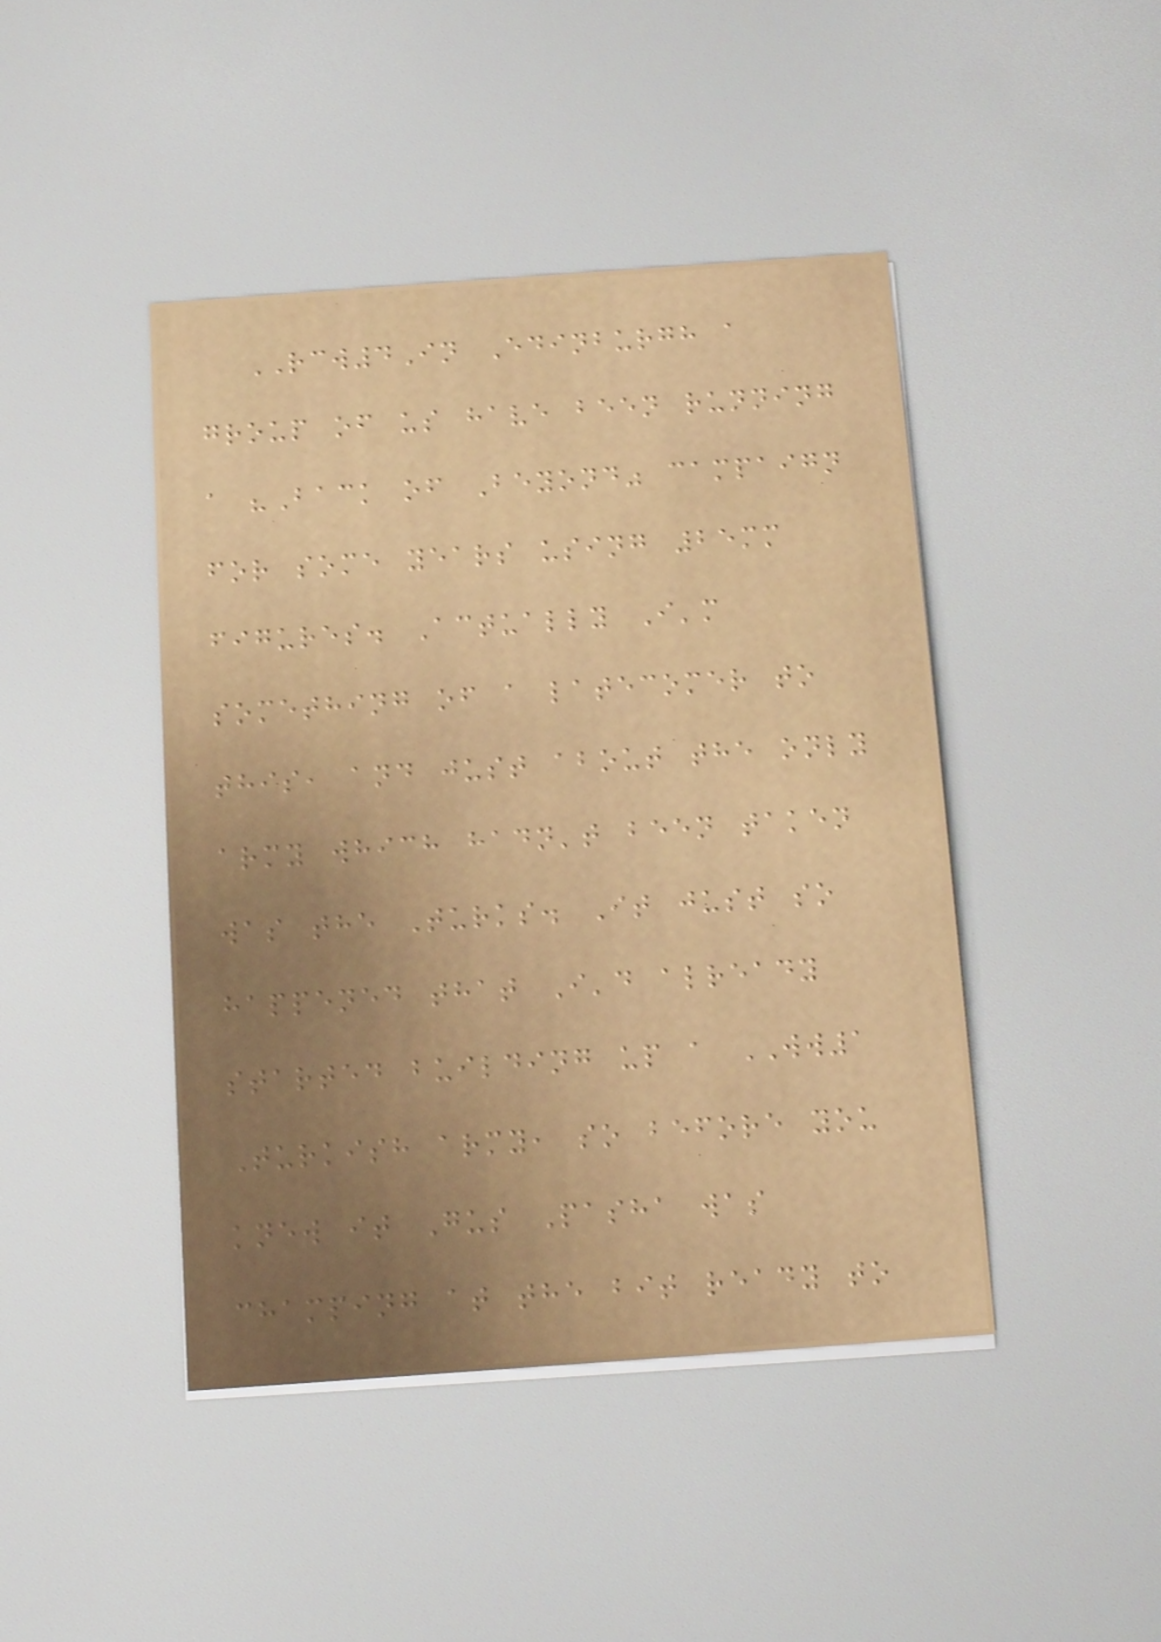RCW4In Edinburgh a
group of us have been running
a "Back of Beyond" campaign
for some years using 25mm
figures. Actually I'm
something of a latecomer to
this, and just about the only
army which hadn't been taken
was the Turks. It just so
happened that I'd already
started building up a WW1
Turkish army, so before you
knew it Gus Pasha was
champing at the bit ready to
